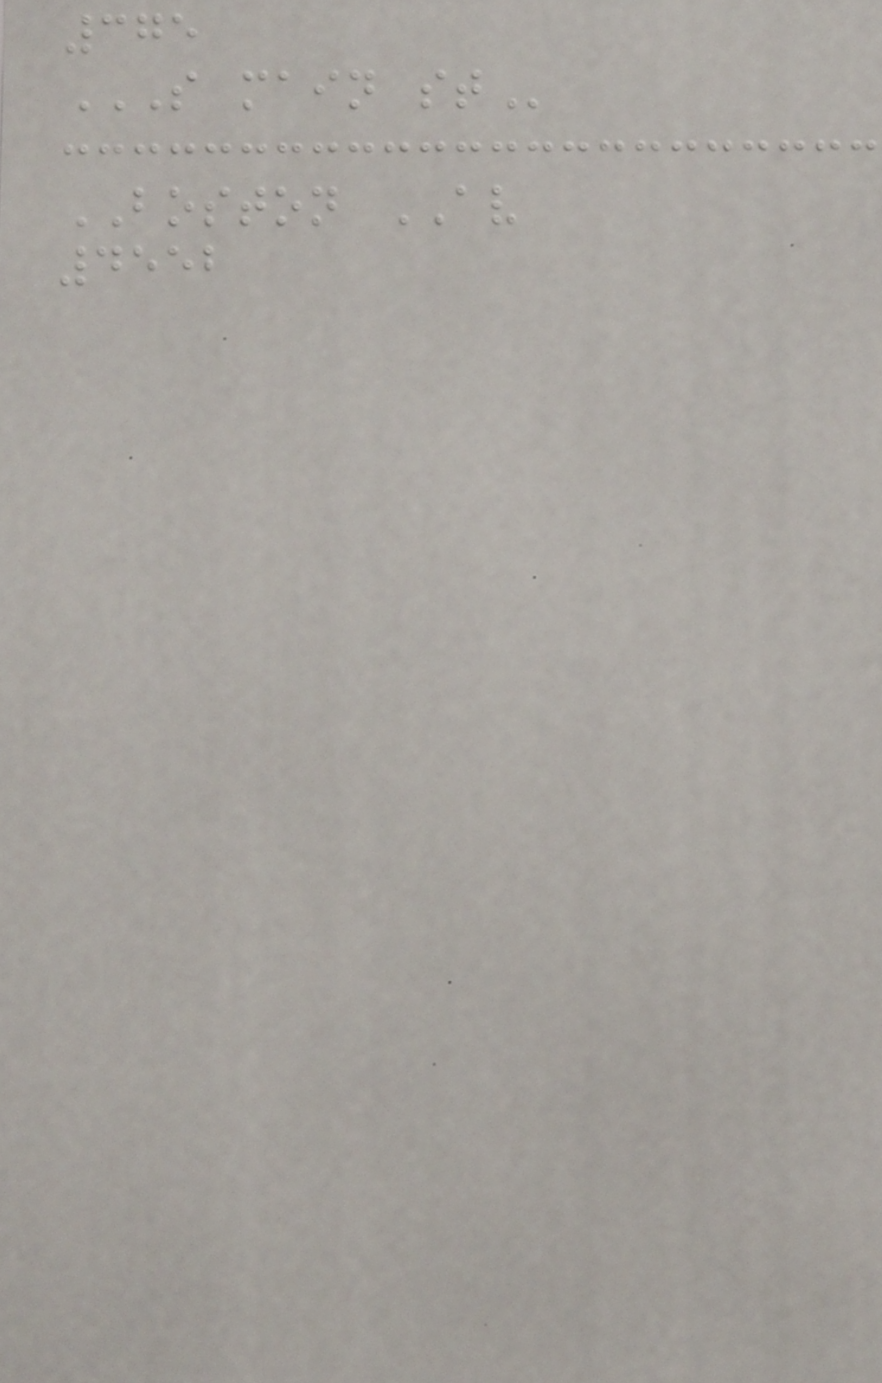375
S MAIN ST
BOSTON AV
4552
